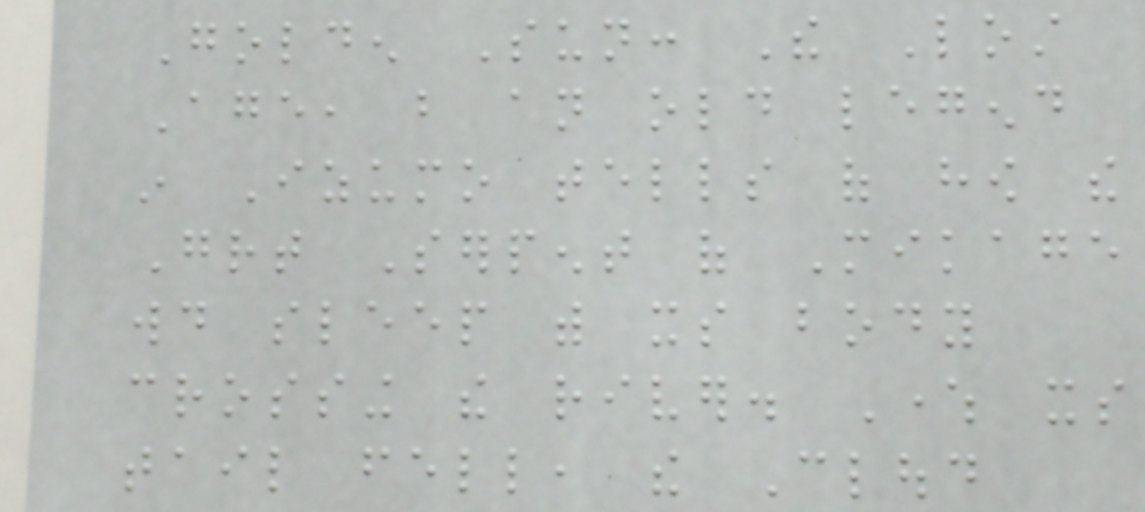Golden Sun: The Lost
Age, but an old legend
in Izumo tells of how the
Great Serpent of Mikage
would sleep with its body
crossing the river. Where its
tail fell, the Cloud
